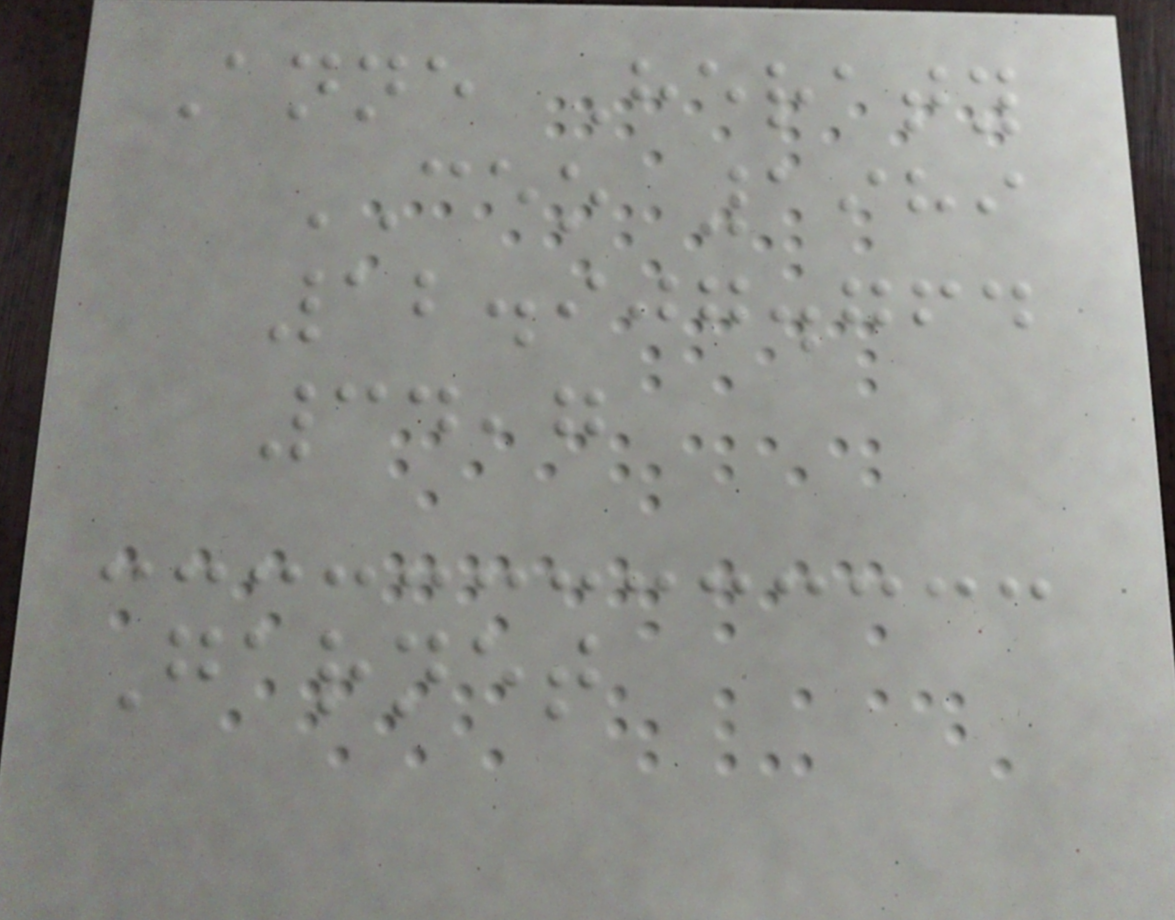Anne Heraty
CEO 1989
12.907.764
34,7
Garnet
